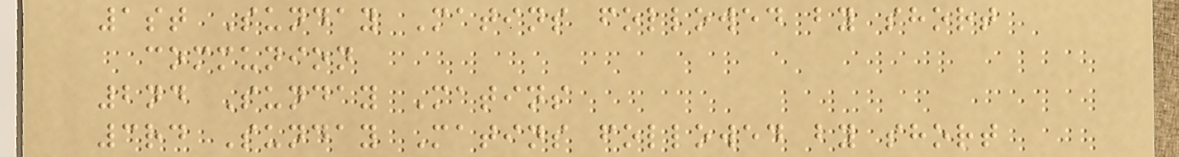1st Sunday Matins followed by short
communion
2nd Sunday Matins
3rd Sunday Matins followed by short
